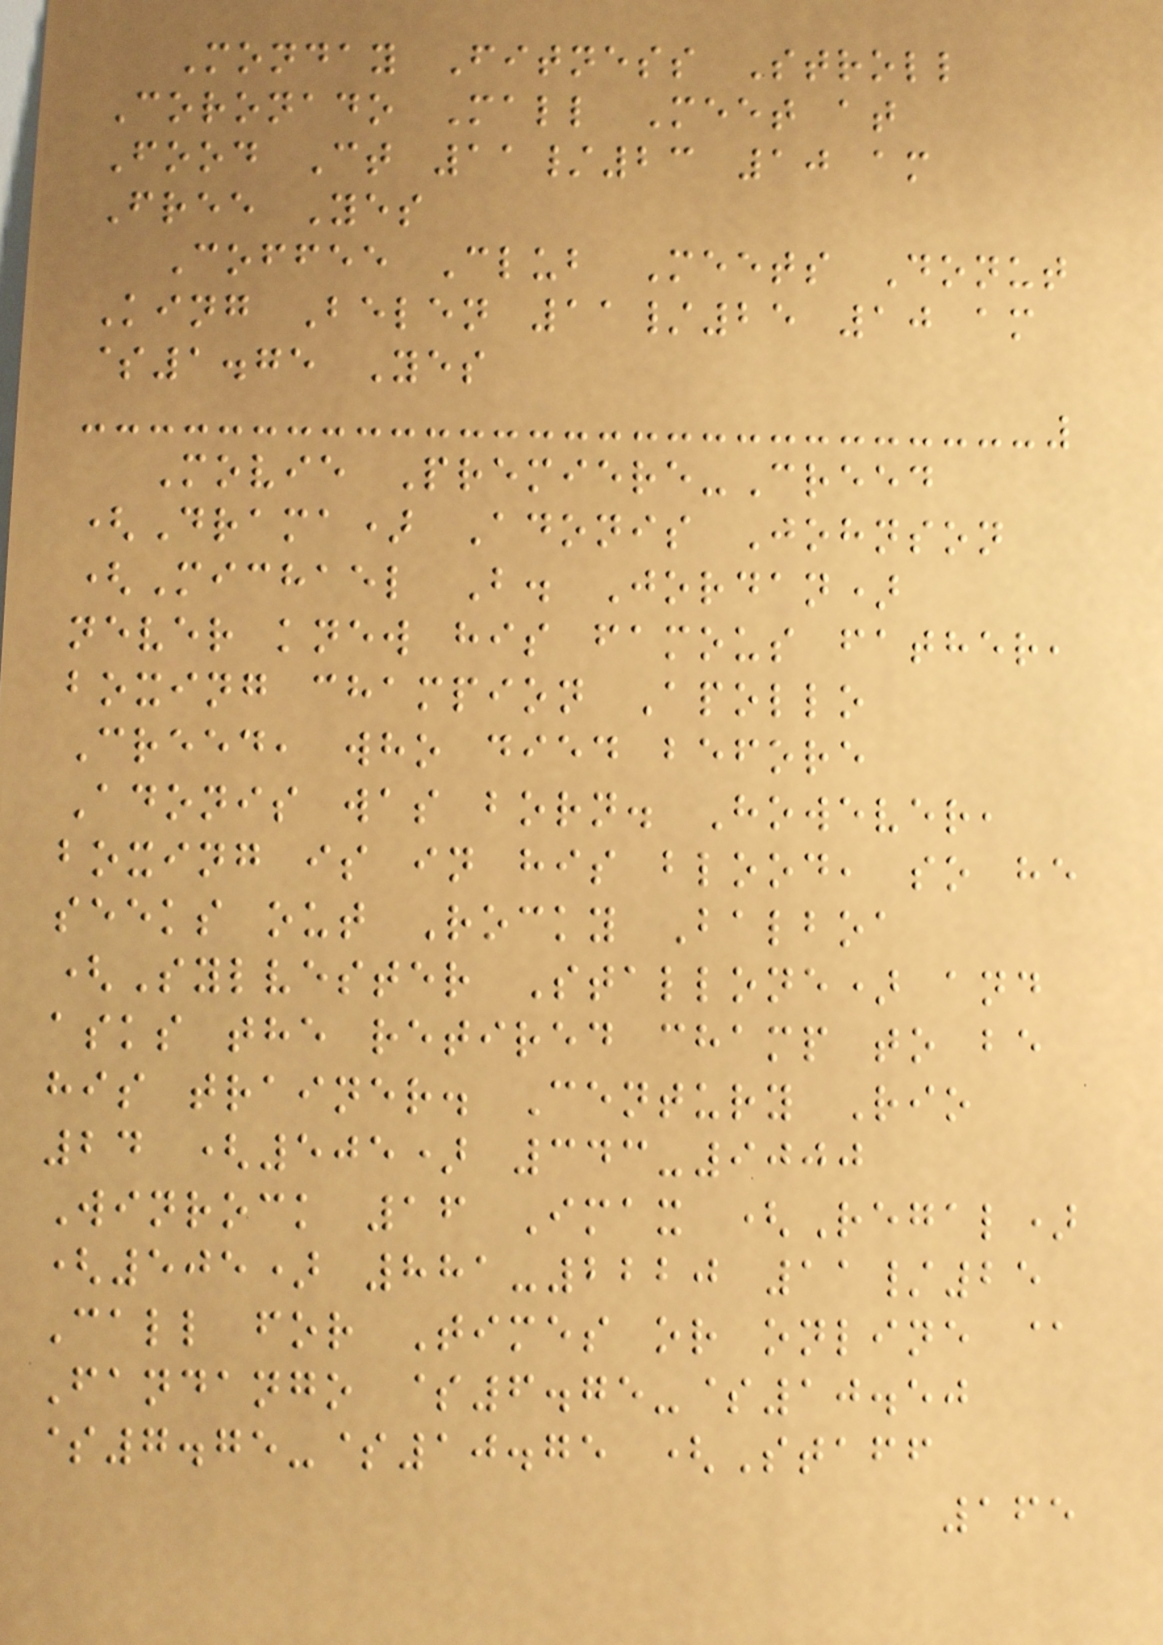Monday Fitness Stroll
Coronado Mall Meet at
Food Ct 11/23 10 am
Free Yes
Coffee Club Meets Donut
King Belen 11/25 10 am
$1.75 Yes
Movie Premiere-Creed
(Drama) Adonis Johnson
(Michael B. Jordan)
never knew his famous father,
boxing champion Apollo
Creed, who died before
Adonis was born. However,
boxing is in his blood, so he
seeks out Rocky Balboa
(Sylvester Stallone) and
asks the retired champ to be
his trainer. Century Rio
24 (505) 343-9000
Winrock 16 Imax (Regal)
(505) 881-2220 11/25
Call for Times or online @
Fandango $6.75-$10.50
$7.75-$10.75 (Staff
165
